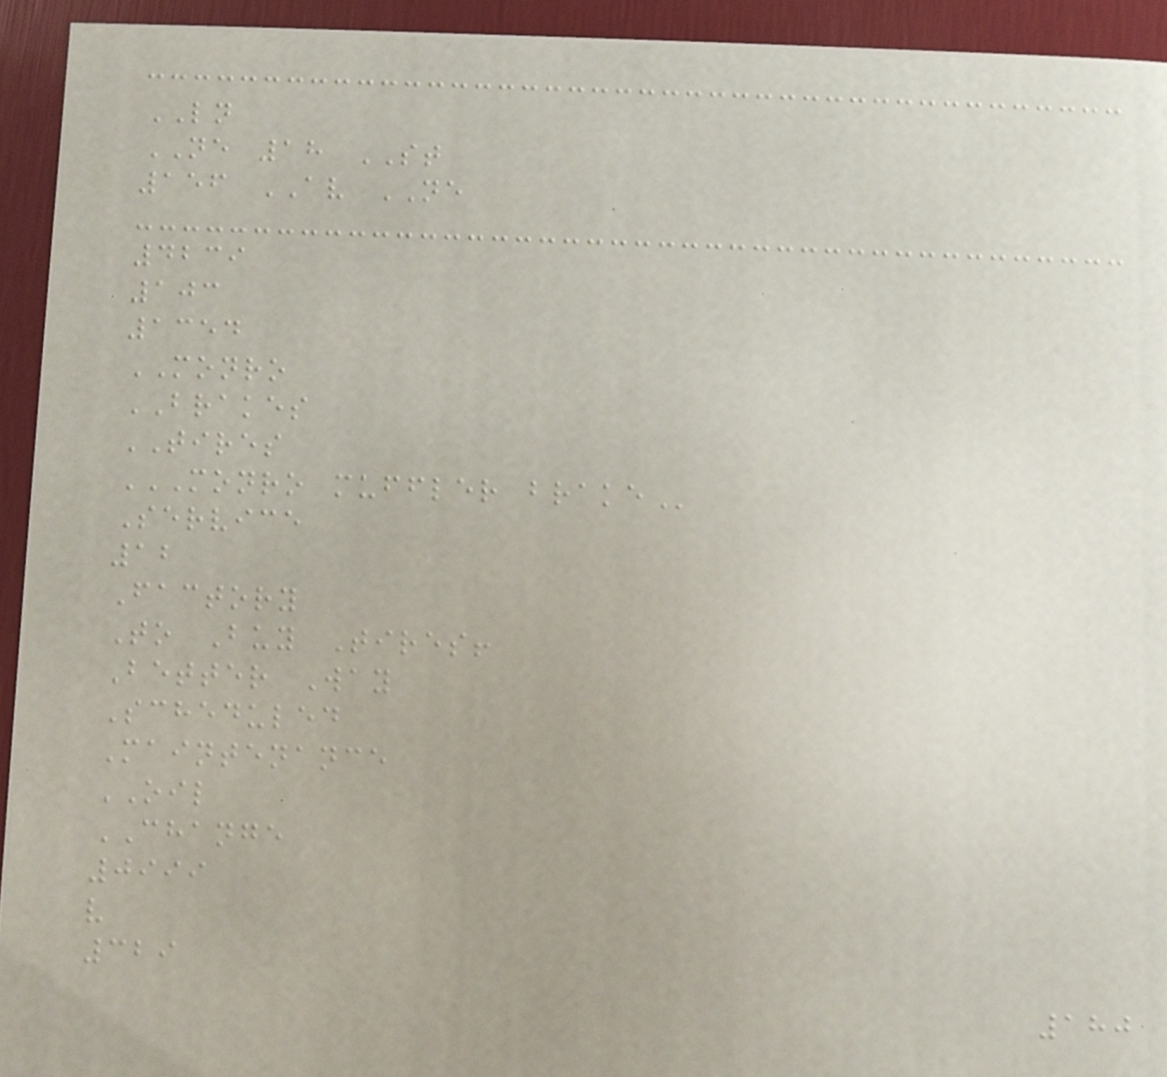LN
NE 18 ST
156 AV NE
4239
103
1354
MONRO
BRAKES
TIRES
MONRO MUFFLER BRAKE
Service
12
Factory
To Buy Tires!
Better Way
Scheduled
Maintenance
OIL
CHANGE
0999
v
329
180
